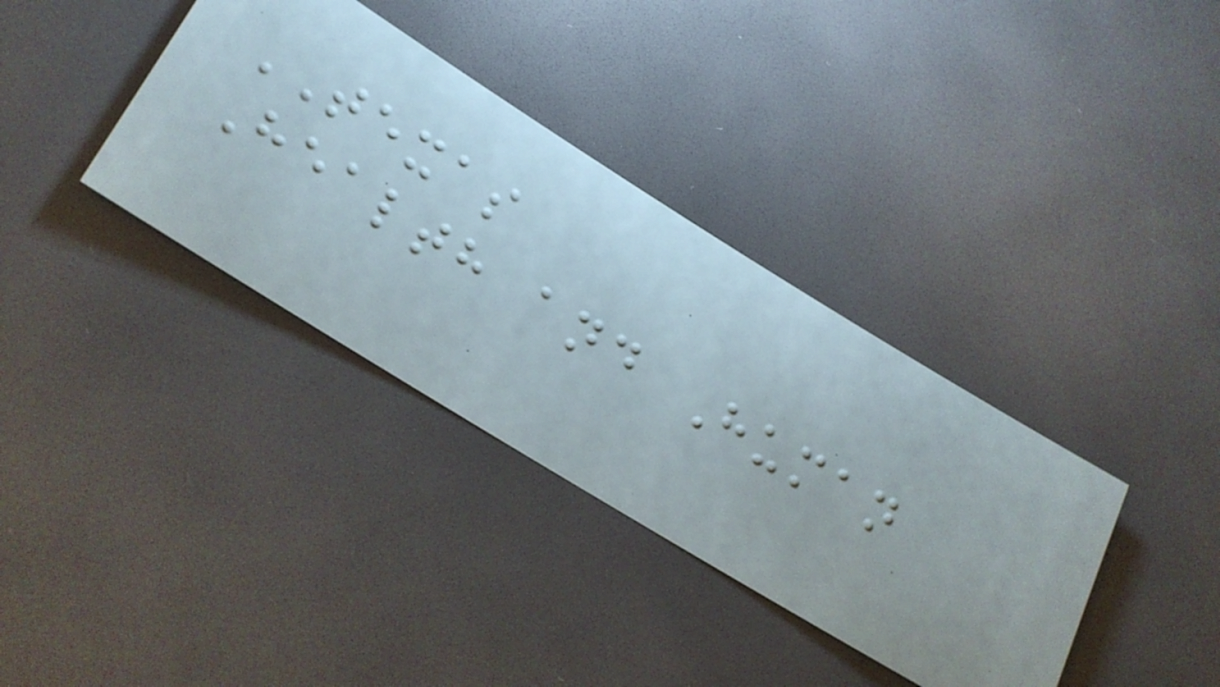TEXAS
Health and Human
